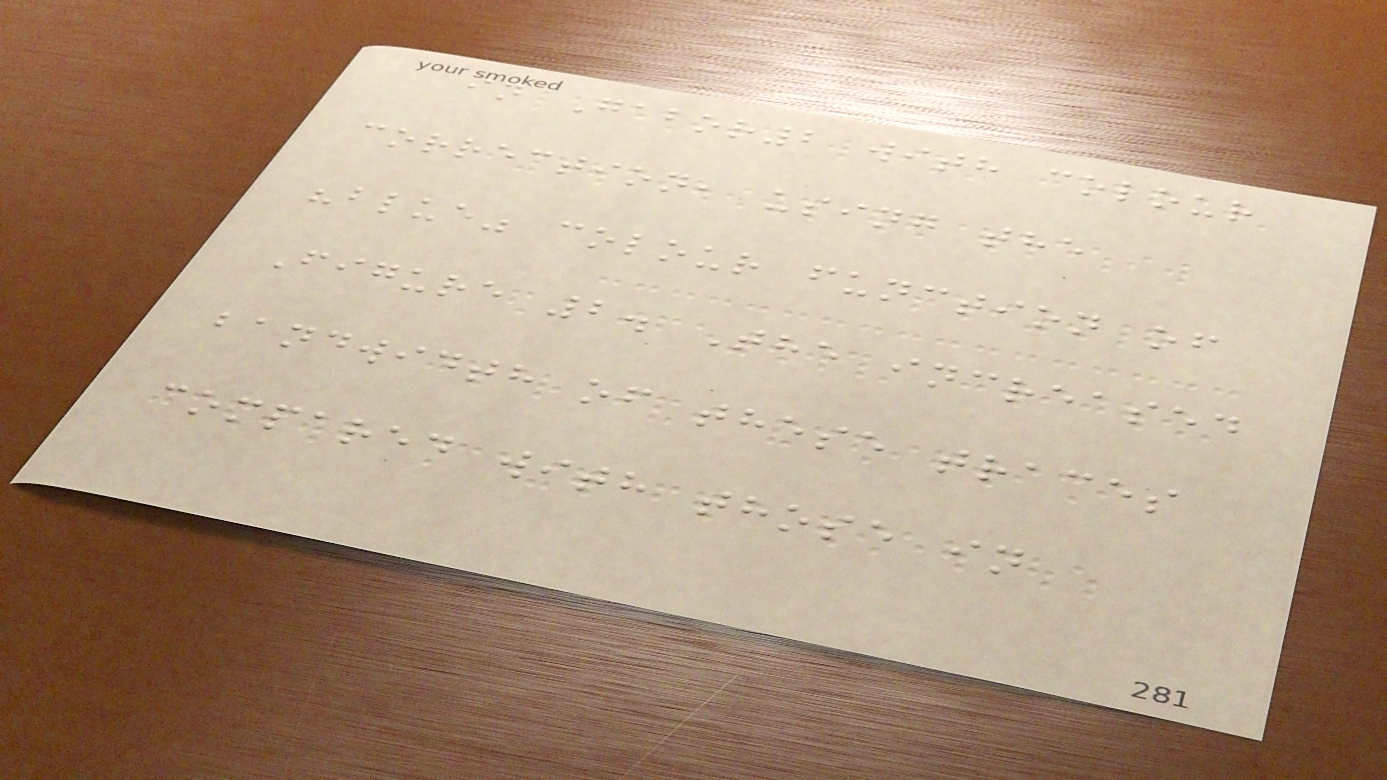in Gabor2 with colour
correction, using the
"blue" colour function of
Figure 2. The increased
bandwidth of these traces
compared with those in
